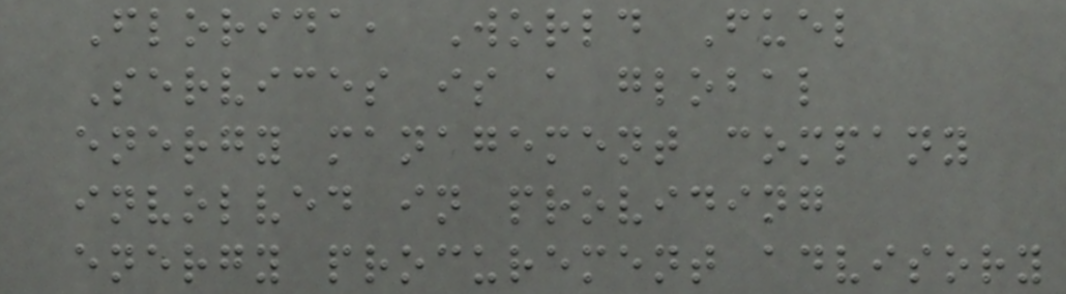Florida, World Fuel
Services is a global
energy management company
involved in providing
energy procurement advisory
